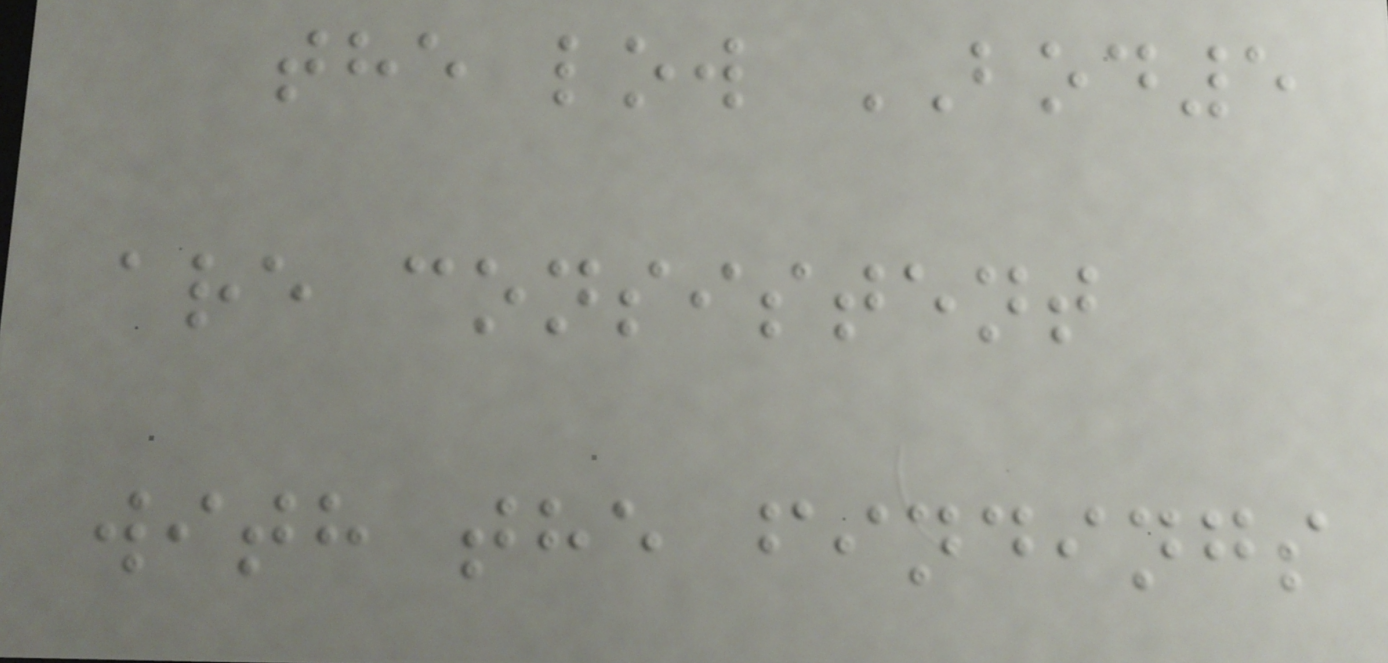the low BOD5
are consistent
with the findings
